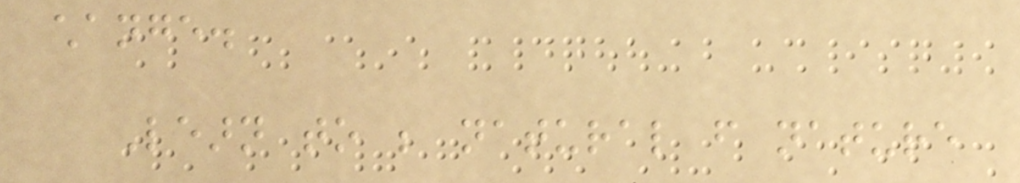change.
Learn to be natural from nature
